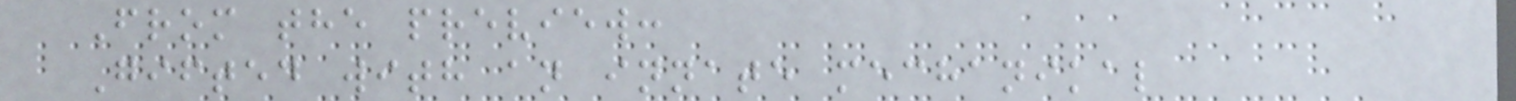From the preview:
Gifted with an innate mechanikal
